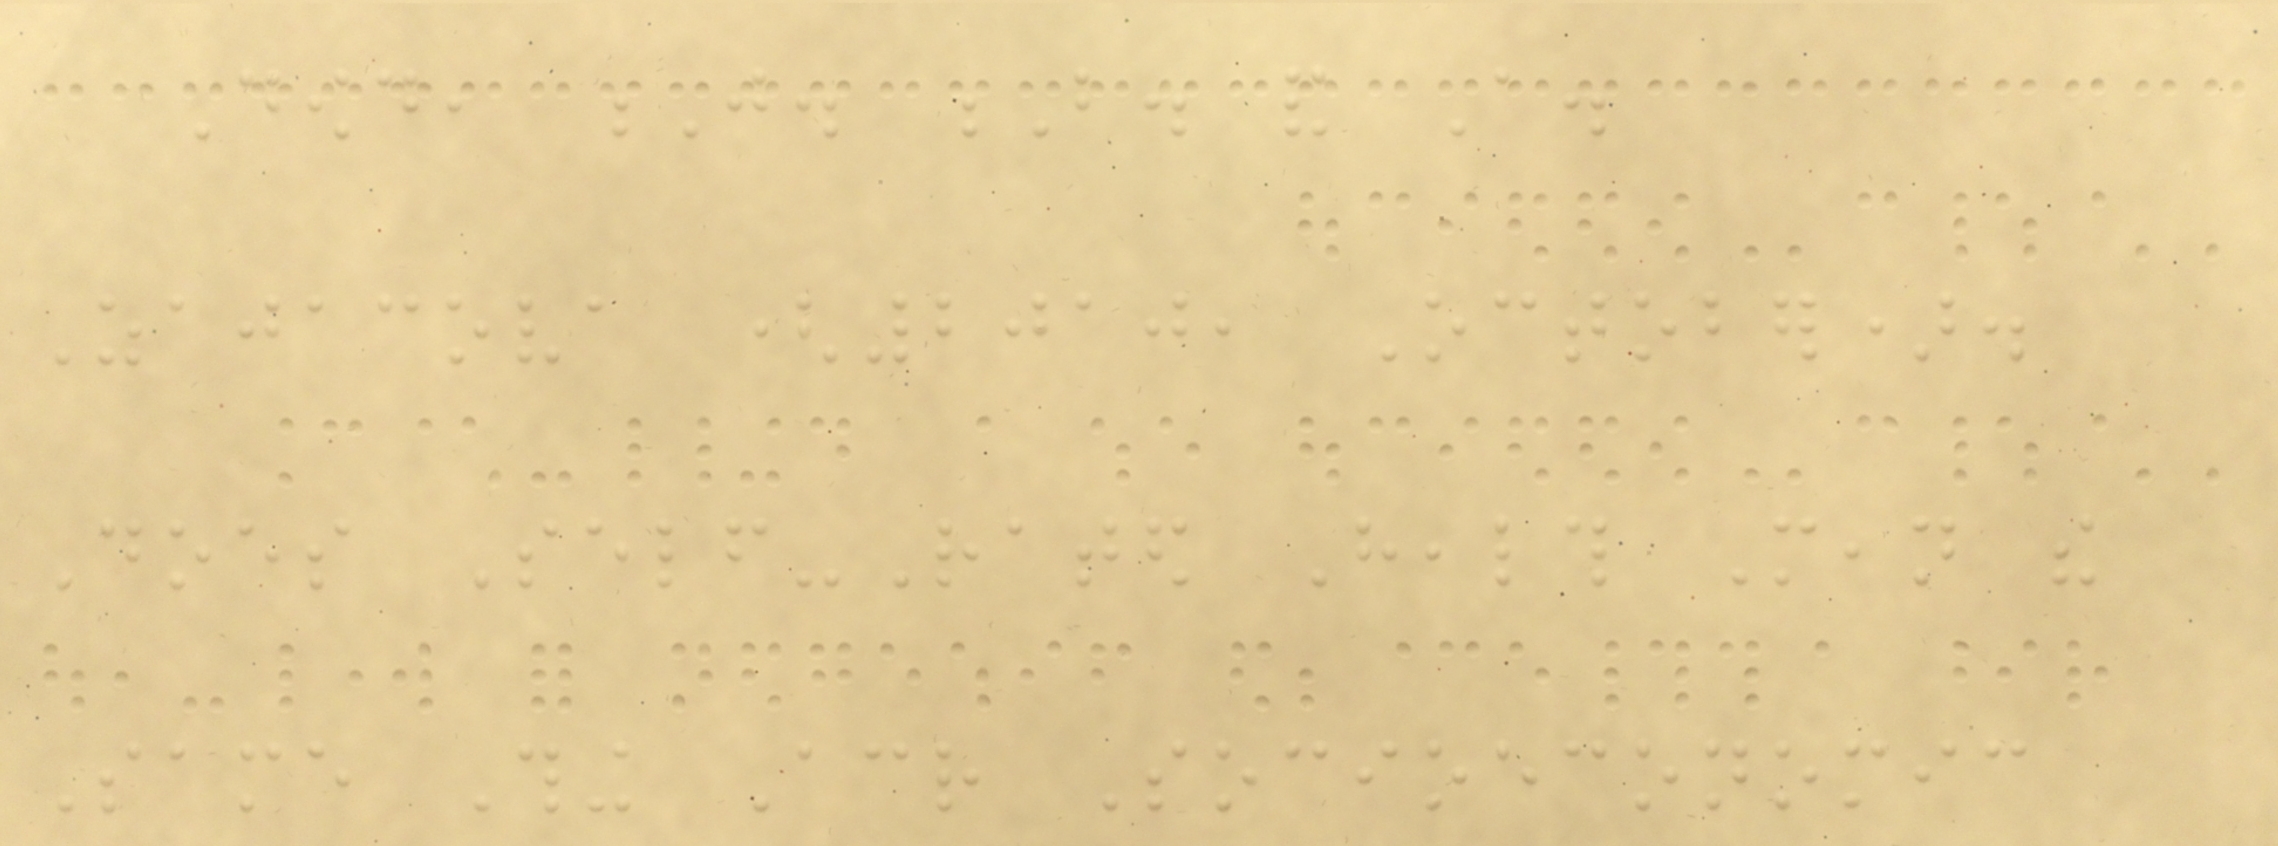Dowd, J. B. and A.
Zajacova (2010, October).
Does Self-Rated Health Mean the
Same Thing Across Socioeconomic
